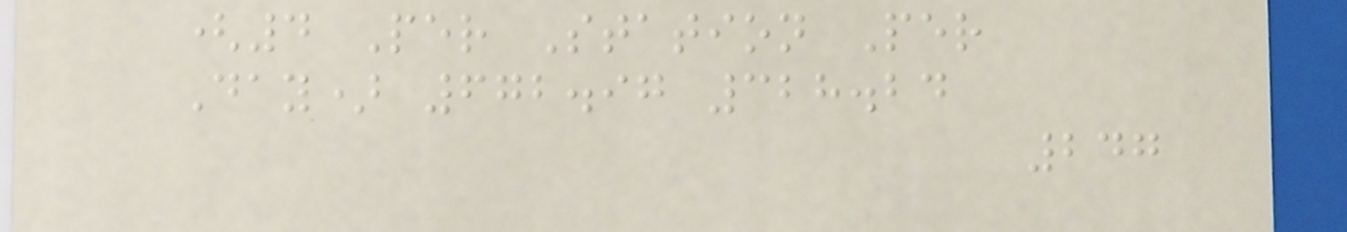(4 Per Station Per
Day) 672.97 328.24
247
